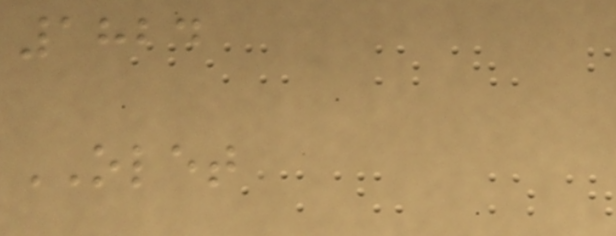1824
OLET
